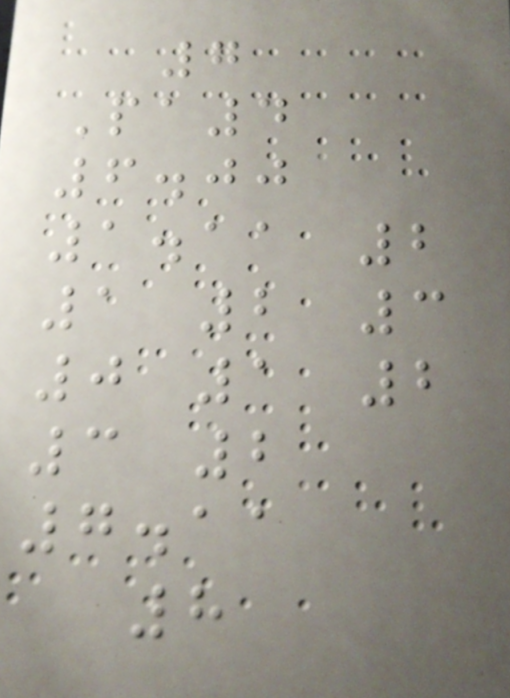7
Pa4
6.00
1.11 2
1 2 3
0 1 2
3 2
7.11
8
